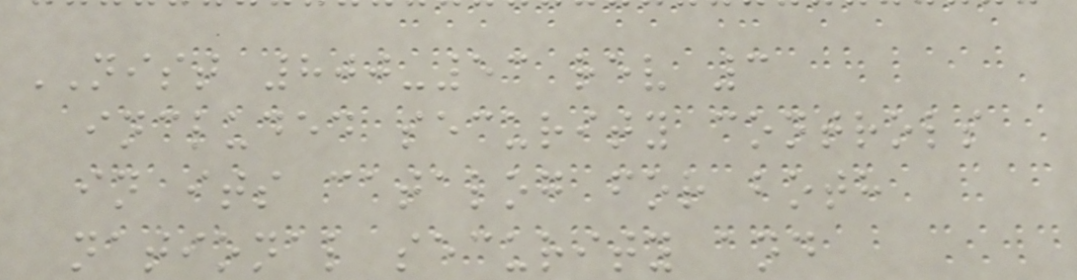NIST 800-53 rev 3
included security controls
in its catalog for both
national security and
